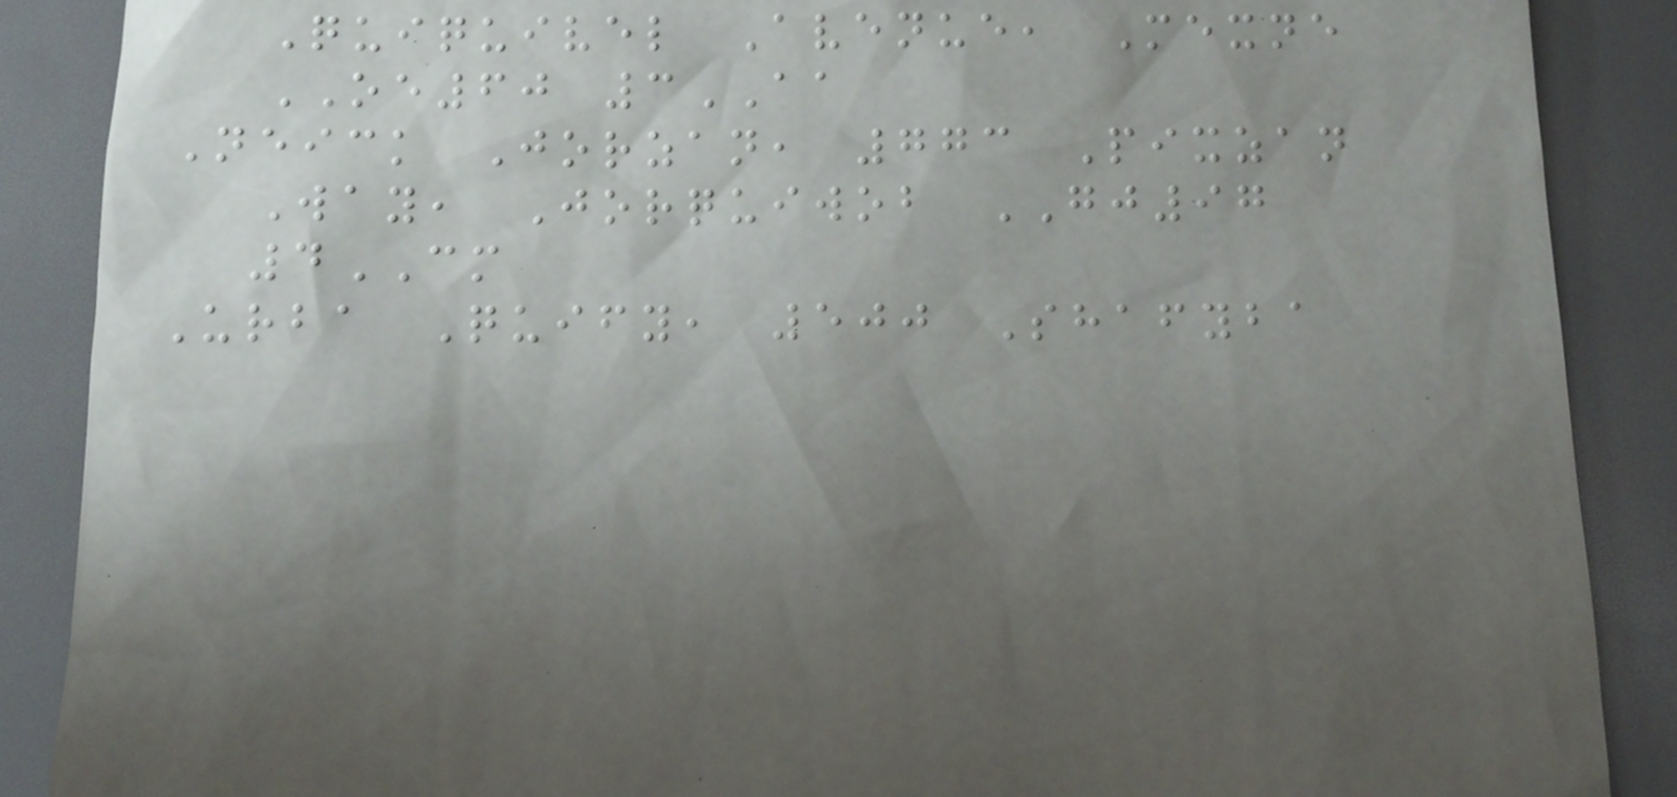Quiquivel Avenue, Mexne
OE60 3AA
Neick Jorzan, 773 Pixzan
Way, Jorquiwob GJ97
4CM
Urba Quify, 500 Shafyba
